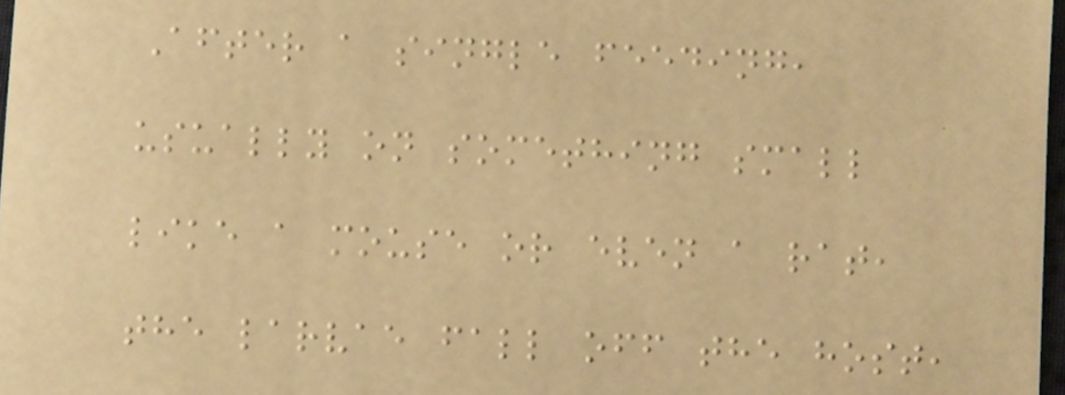After a single feeding,
usually on something small
like a mouse or even a rat,
the larvae fall off the host,
